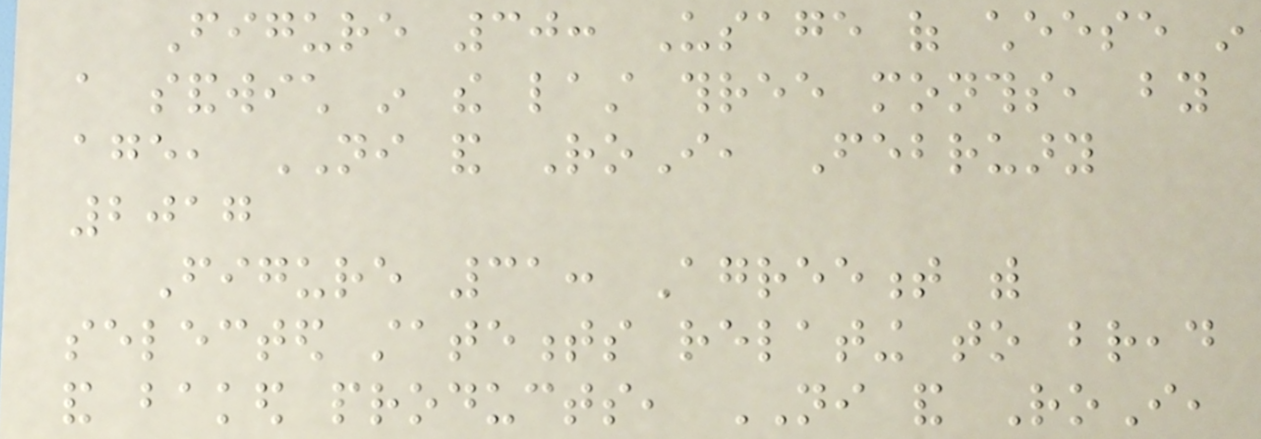Figure 30: Usage of cheese in
a sandwich in the last three months, by
age, NI and RoI, February
2017
Figure 31: Agreement with
selected statements relating to bread
and baked products, NI and RoI,
